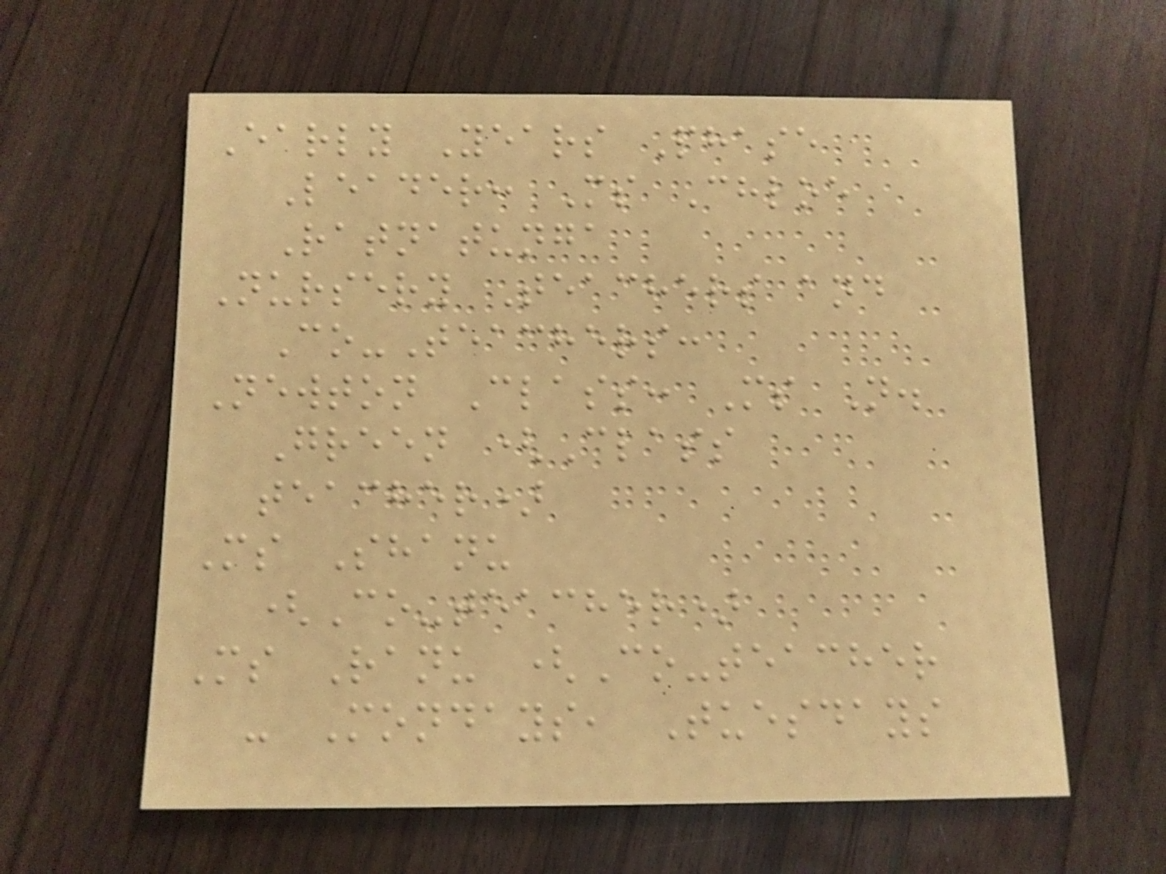Early Years Phase
Leader: Ms Chloe
Ratnatunga
Nursery Teachers and
Co-Teachers:
Newton Class: Ms N.
Green (Class
teacher)
Ms Shanu
(Co-teacher)
Ms Ranu (Co-teacher
- Mondays, Tuesdays
